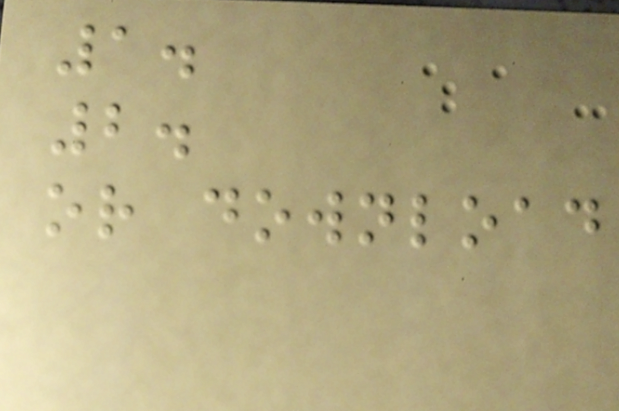1.
2.
or download
